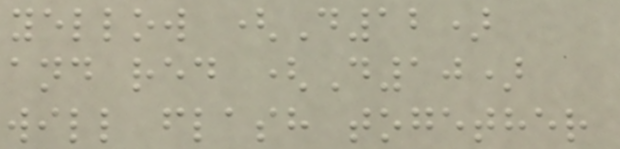yellow (D12)
and red (D10)
will flash together
